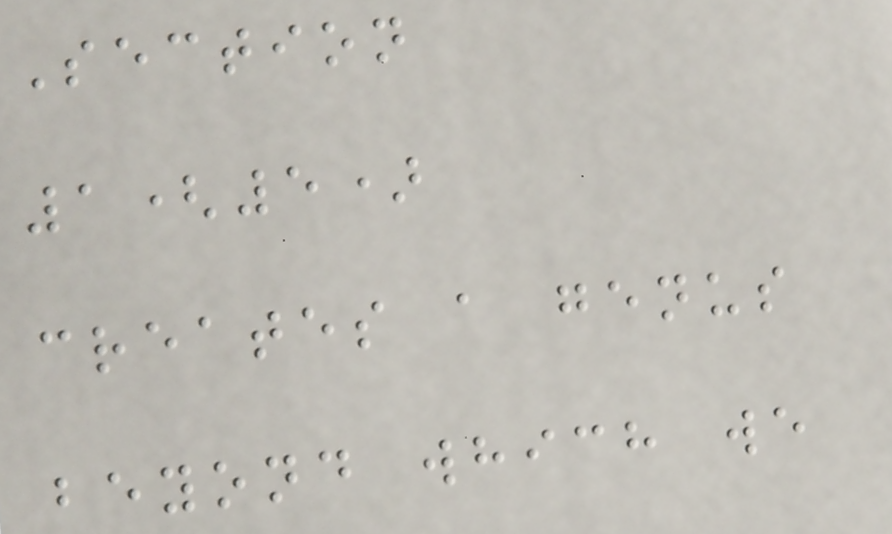Section
1(5)
creates a genus
beyond which we
